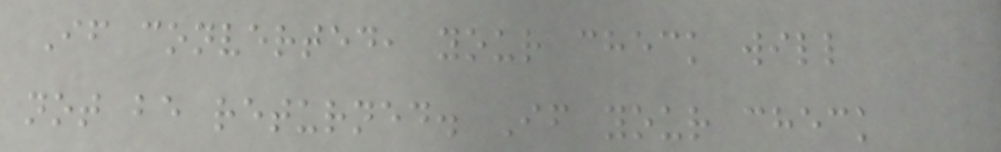If converted, your check will
not be returned. If your check
